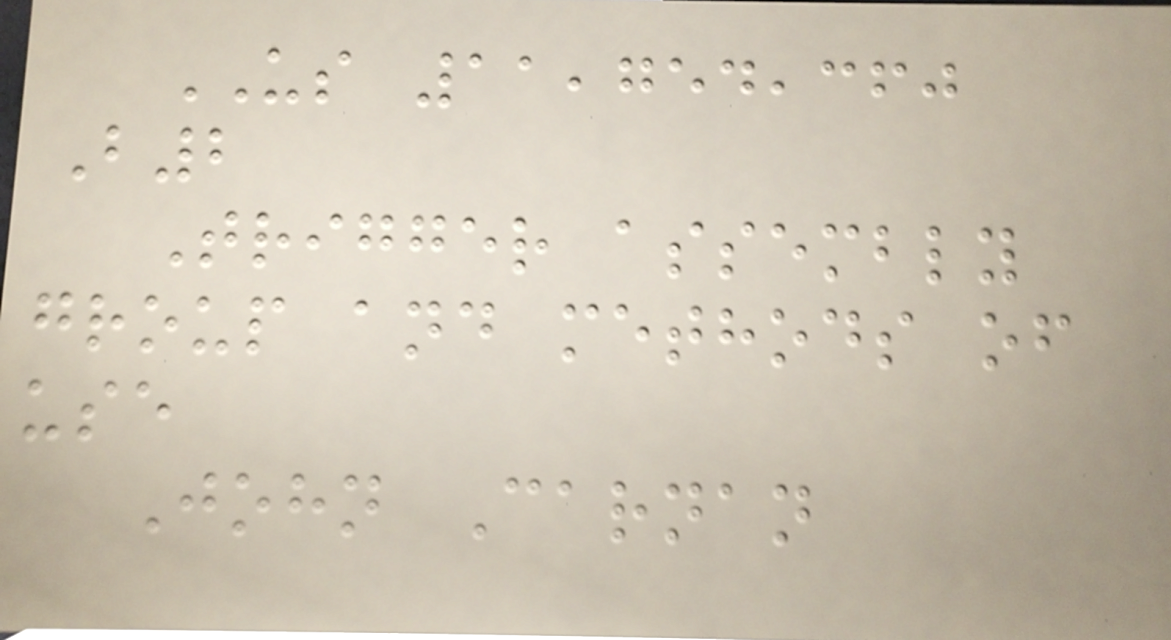US 11,754,360
B2
Trigger assembly
group and methods of
use
John Carnan
